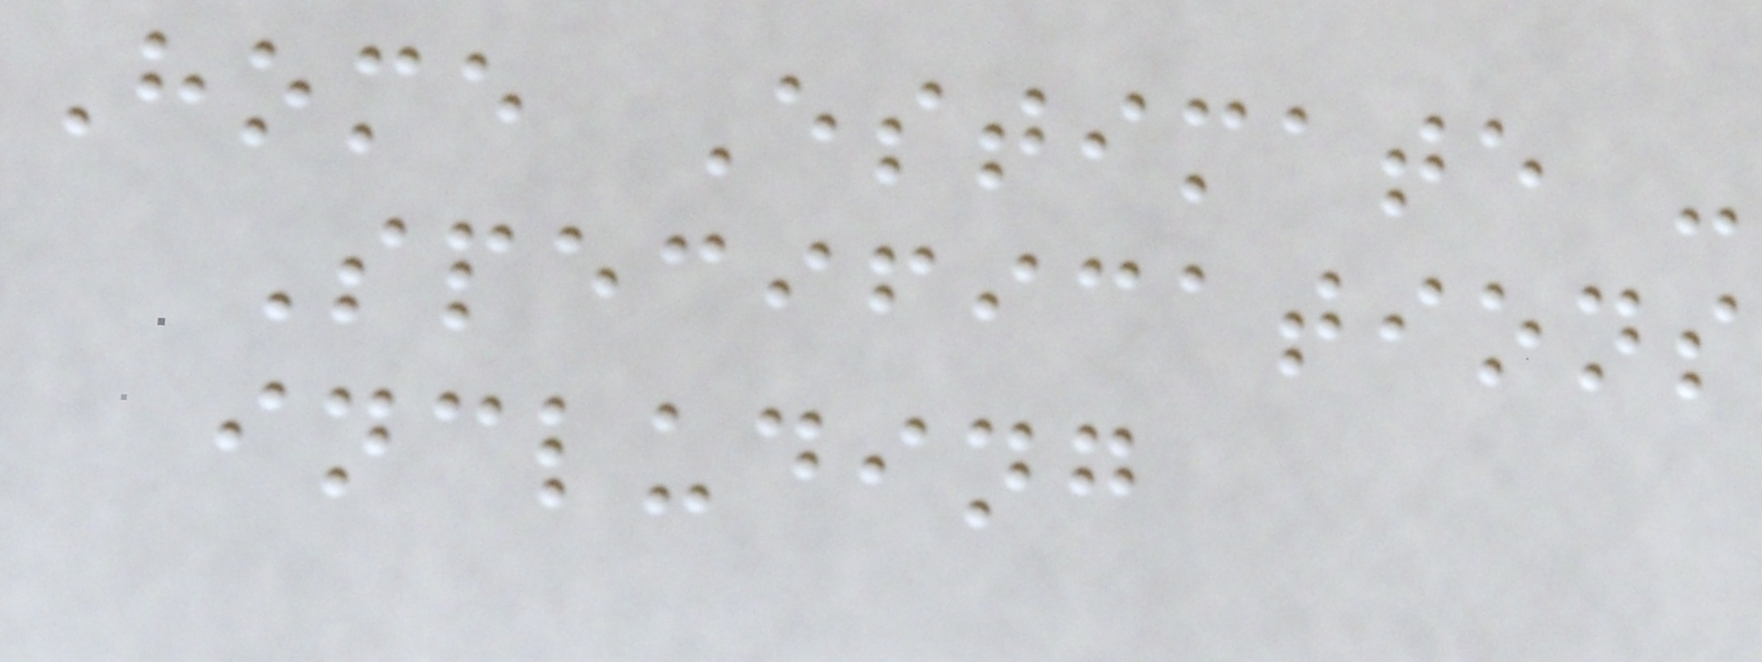Home Estimate -
Specifications
including
